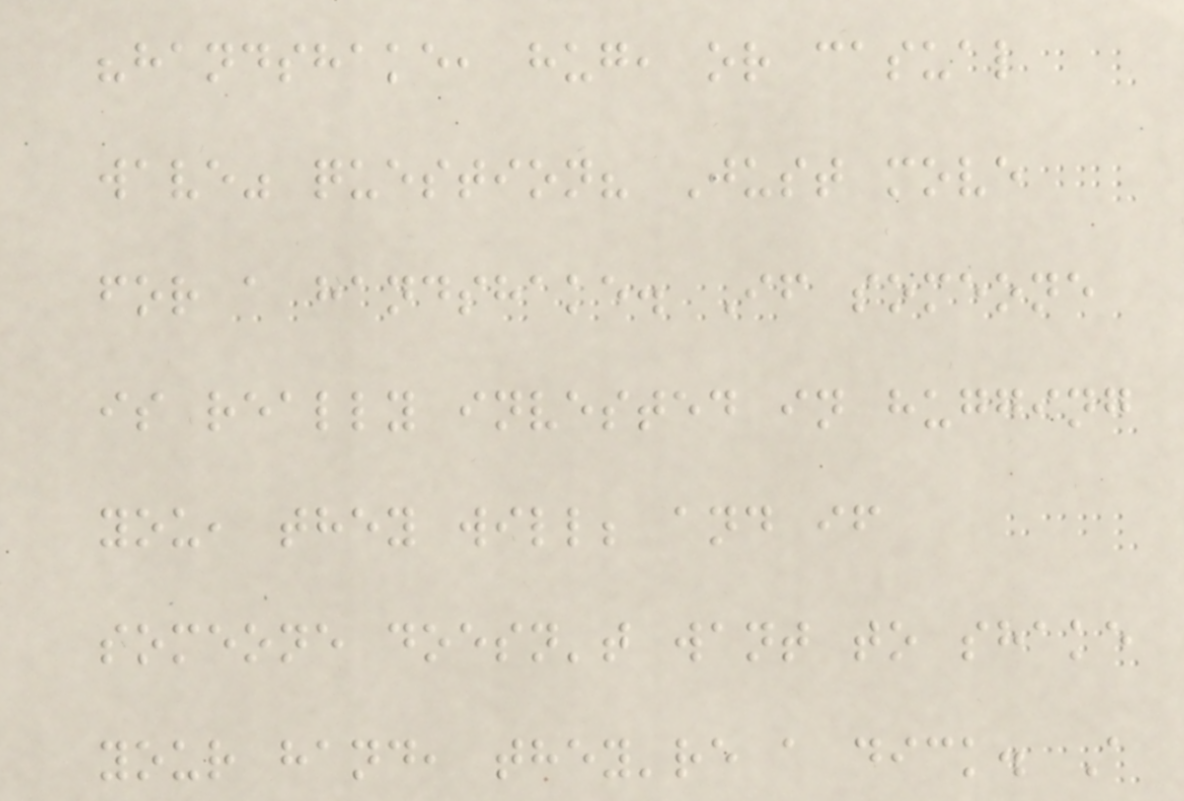"handshake, hug, or casual
wave" question? Just move
for a handshake. If someone
is really invested in hugging
you, they will; and if
someone doesn't want to shake
your hand, they're a dick. A
